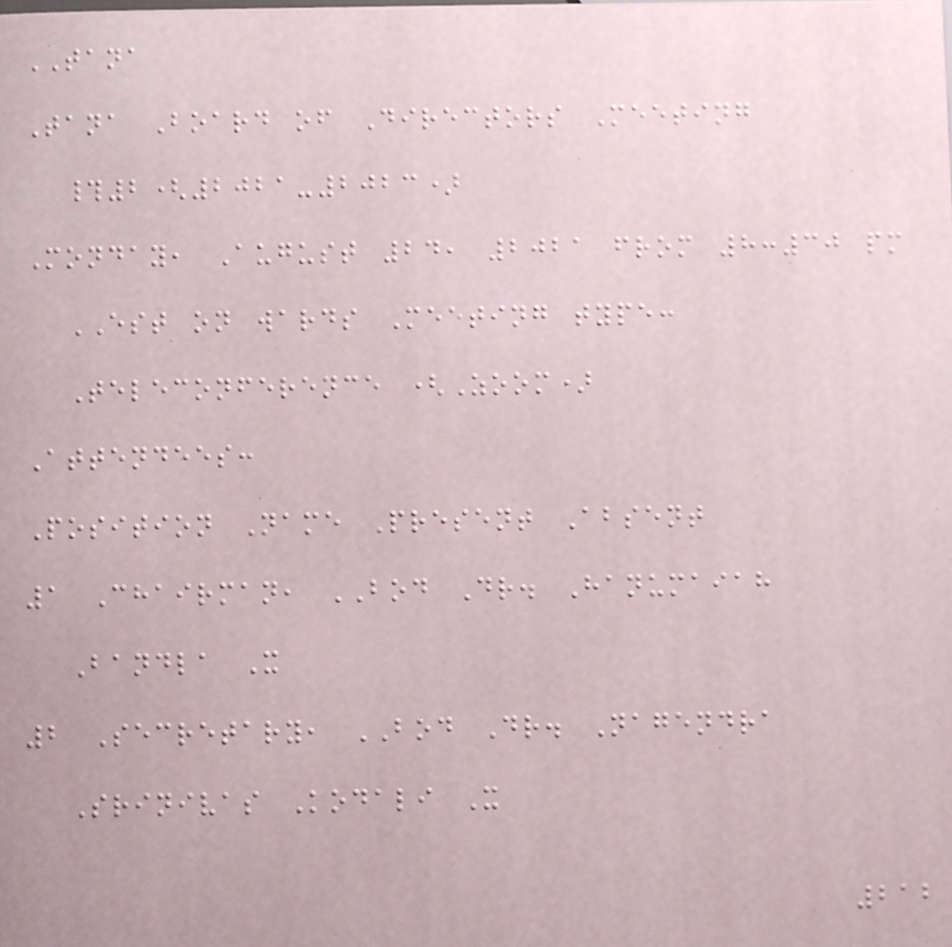TANA
Tana Board of Directors Meeting
#2(2021-2023)
Monday, August 24, 2021 from 8:30 pm
EST on wards Meeting type:
Teleconference (Zoom)
Attendees:
Position Name Present Absent
1 Chairman, BOD Dr. Hanumaiah
Bandla X
2 Secretary, BOD Dr. Nagendra
Srinivas Kodali X
212
